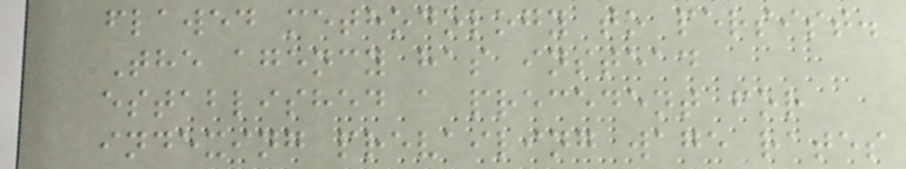flawed methodology to persist.
The agency has instead
established a precedent for
indexing prevailing wage rates
